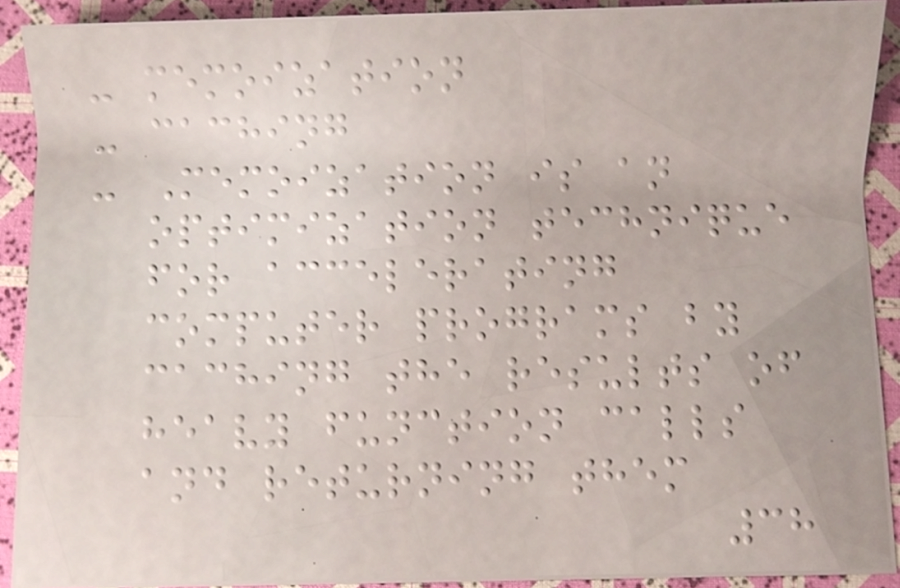- memoization
- caching
- Memoization is an
optimization technique
for accelerating
computer programs by
caching the results of
heavy function calls
and returning them
38
